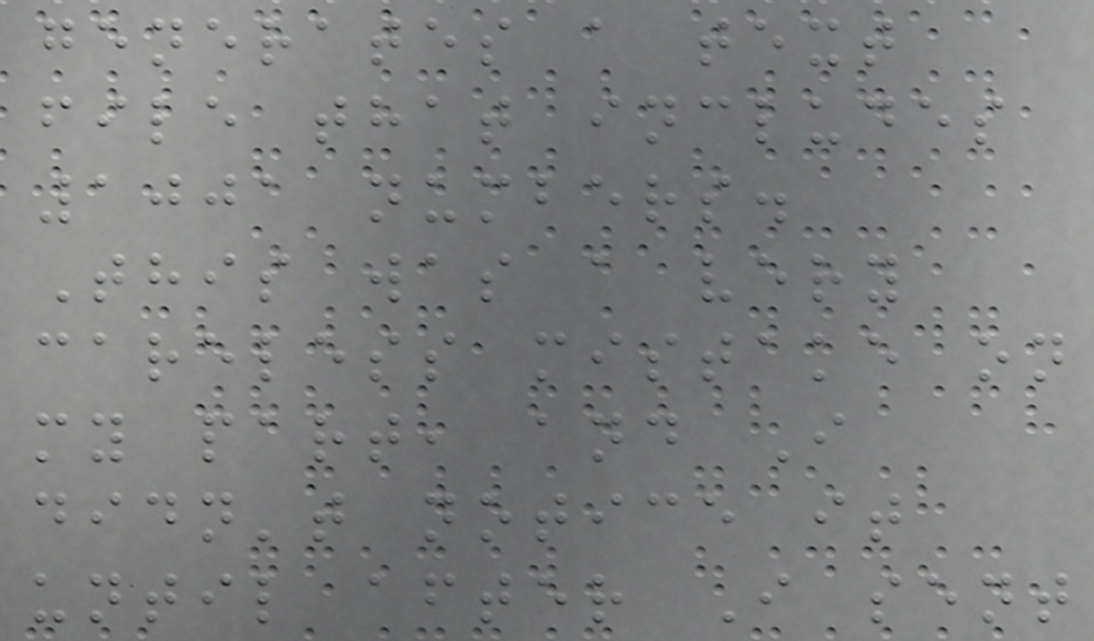generates a text
file that includes
1001 numbers.
This was a very
careless mistake on
my part, and I
didn't notice it
until after I sent
